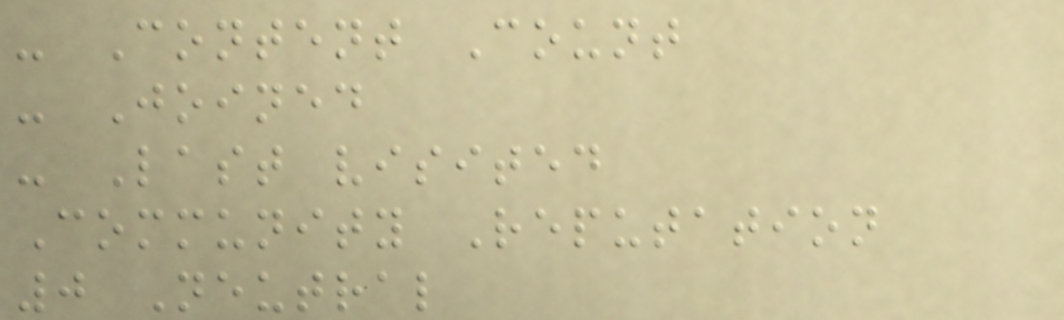- Content Count
- Joined
- Last visited
Community Reputation
0 Neutral
